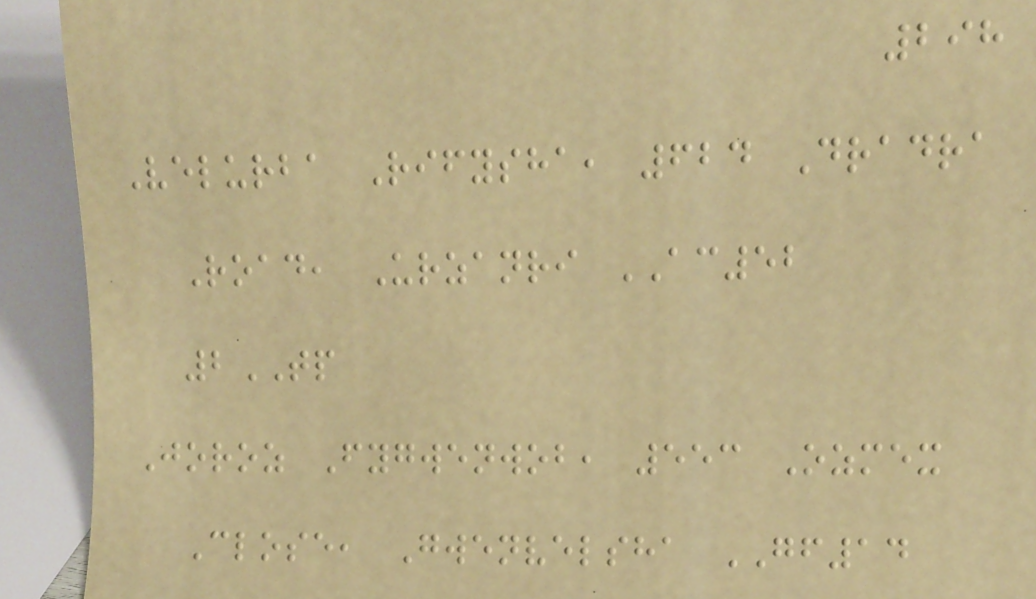298
Velurba Rifysha, 624 Dradra
Road, Urzanri AC52
2TP
Joroz Fygwenwob, 553 Ozmex
Close, Gwenvelsha GF14
